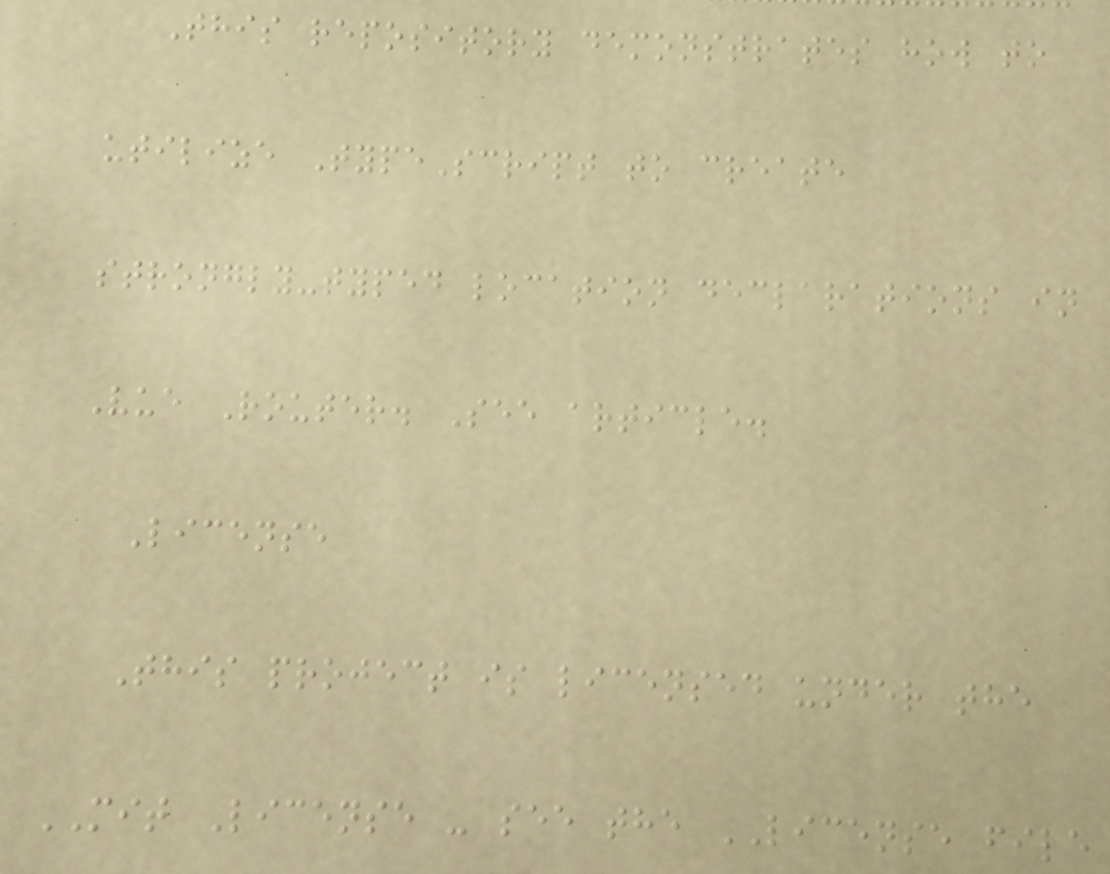This repository demonstrates how to
utilize TypeScript to create
strongly-typed location declarations in
Vue Router. See article.
License
This project is licensed under the
MIT License - see the LICENSE file
